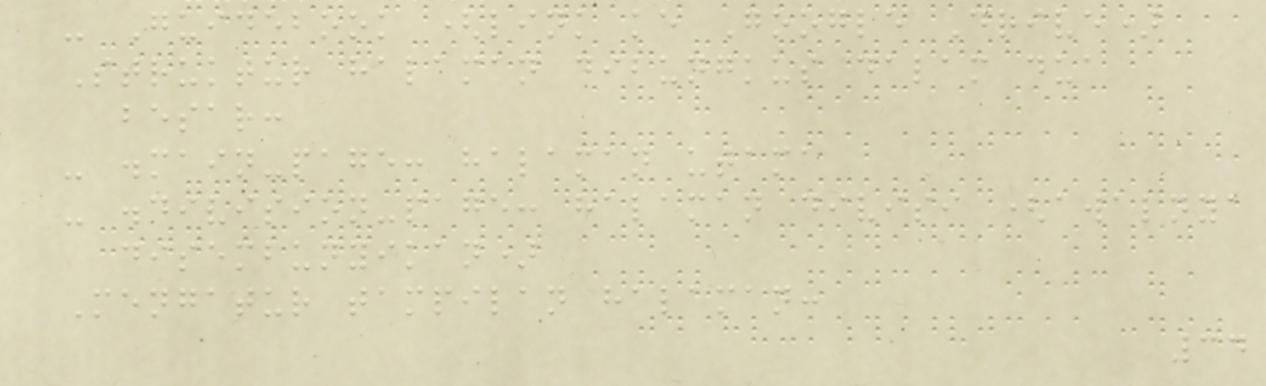- Guidebook (link ke Google Drive)
Struktur halaman dibungkus dalam dua
besar:
- .main-page: halaman utama
- .division-page: halaman divisi (awalnya
disembunyikan)
Mengatur tampilan halaman:
34
